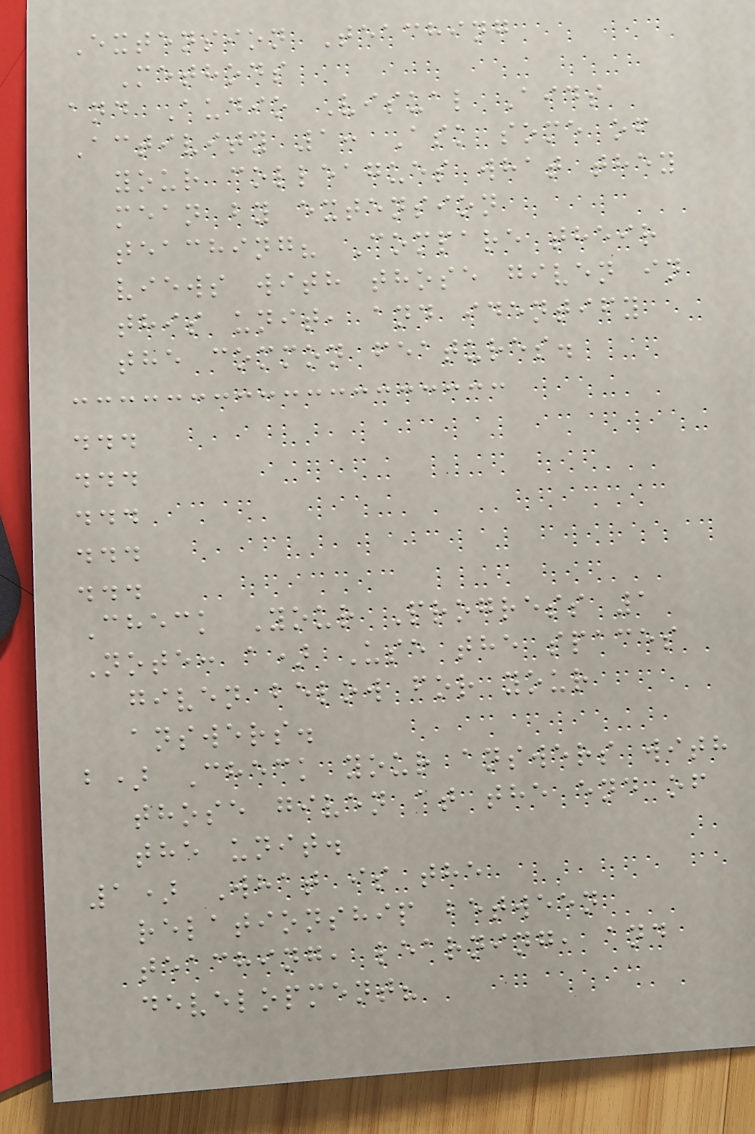Extension Teaching
Methods
and Audio Visual Aids
Activity 1: Ask some of
your colleagues what they
mean by extension
teaching? Compare their
views with those given in
this unit, and identify
the common features.
...
...
...
...
...
Check Your Progress 1
Note: a) Use the spaces
given below for your
answers.
b) Check your answers with
those given at the end of
the unit.
1) What is the
relationship between
teaching, learning, and
development?
